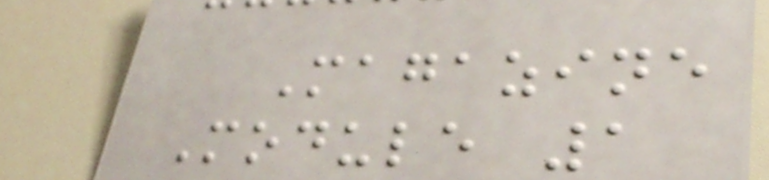Magazine
Module 1
